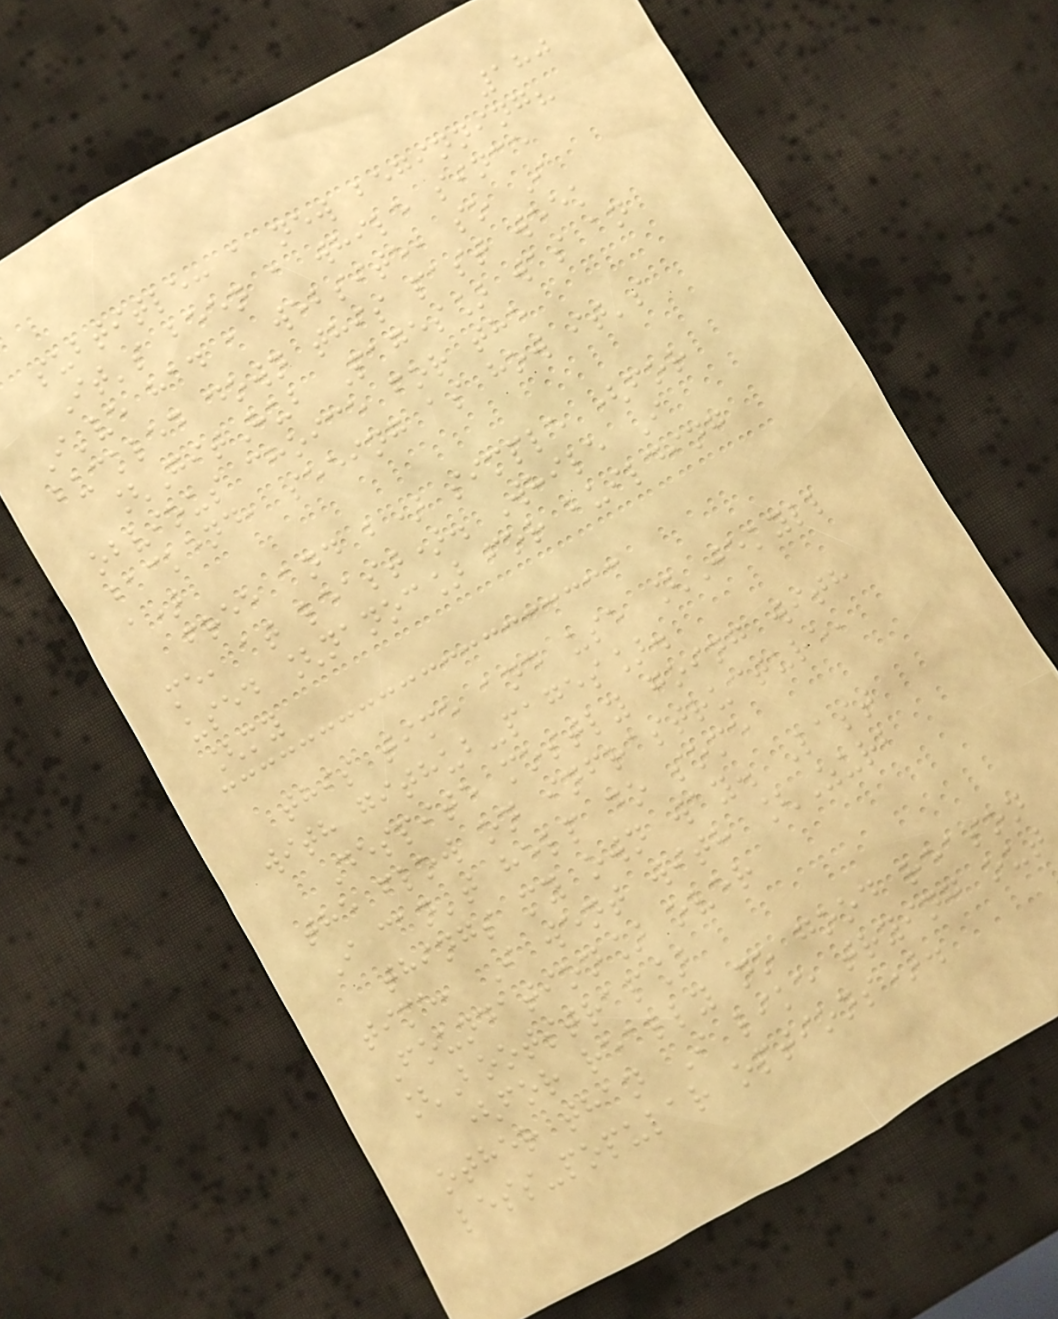180
subtitle: a new beginning?
It's been a while since
I've had a website, so I
buckled down this past week
[GitHub Pages] was an
obvious choice for the
backend, seeing as how it's
a)
free and b) simple (for
me, at least). While I
used [nanoc] for building
[my
this time and use [Jekyll
with github-pages].
Despite mostly going with
the flow on infrastructure,
I can't help do some
things my own way. Last
time, I went with [Zurb
Foundation] over
[Bootstrap]
(for really no good reason
other than I like trying out
less-popular options).
